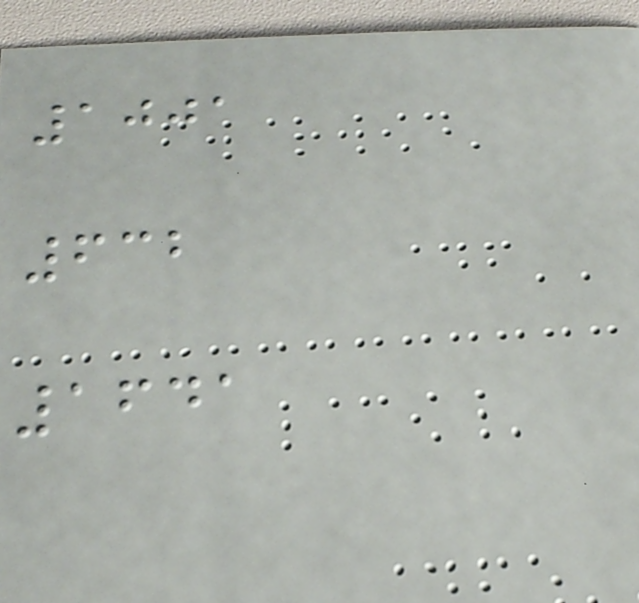1001
632
1641
